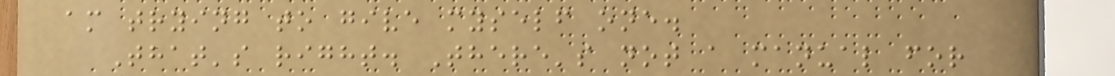am trying to give myself one.
That's right. There's not a manual for
